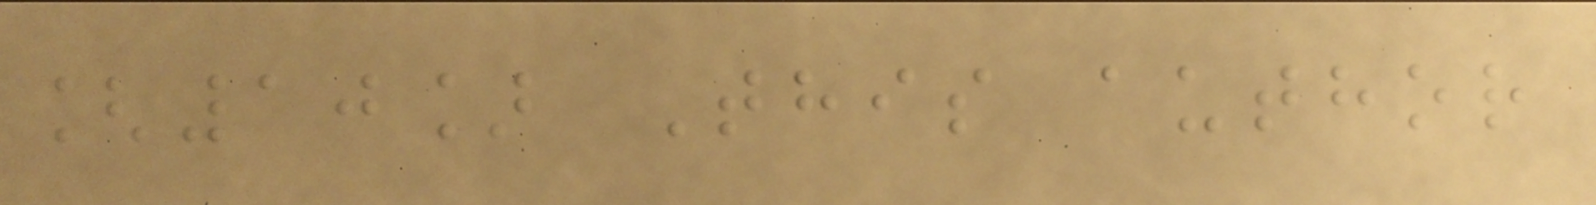[10] This author
